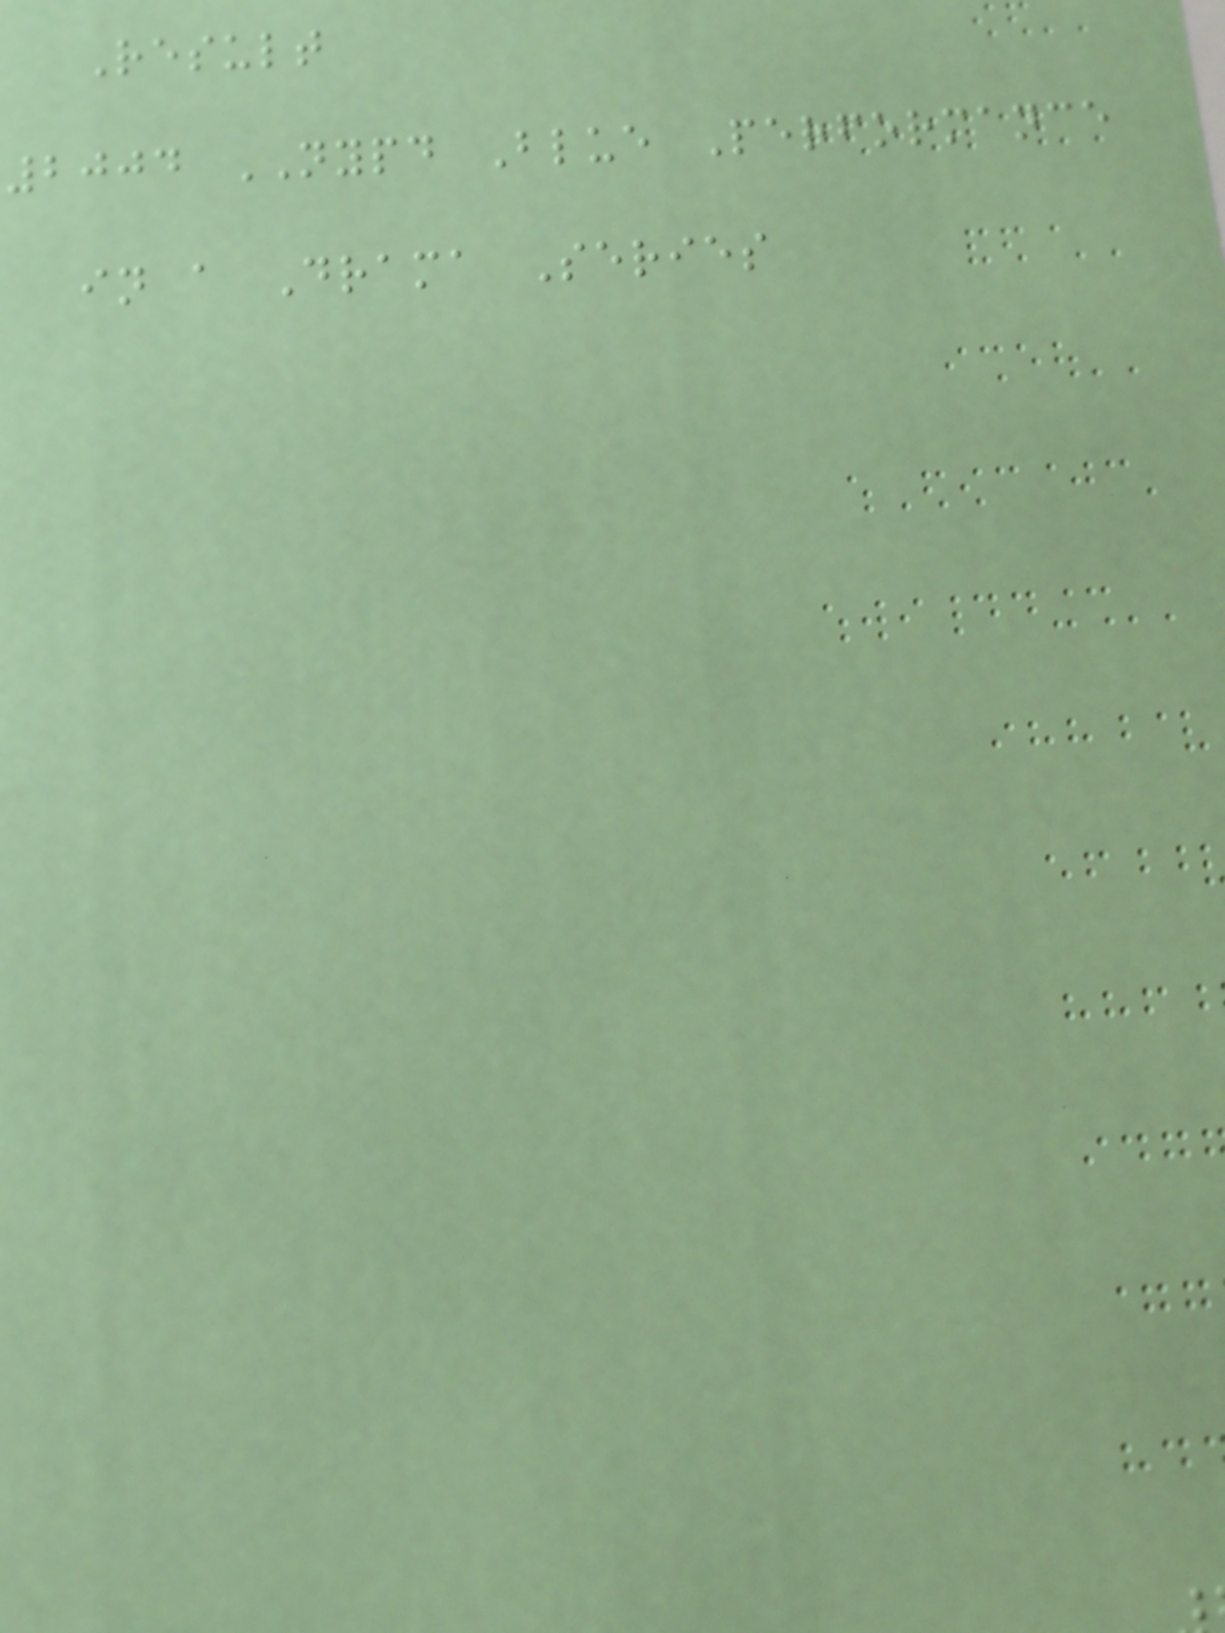Result
2004 NYPD Blue Performance
in a Drama Series
